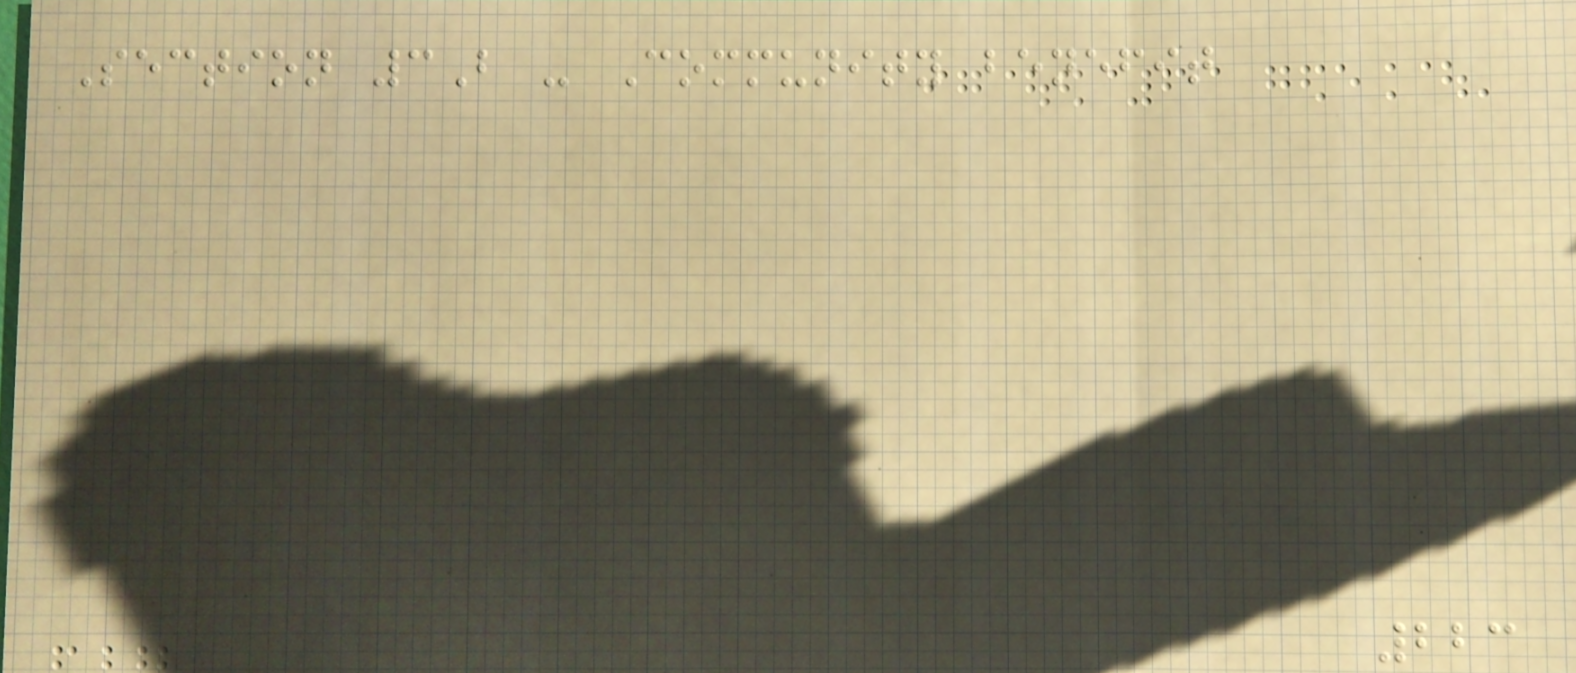Section 3B - Community benefit
223
